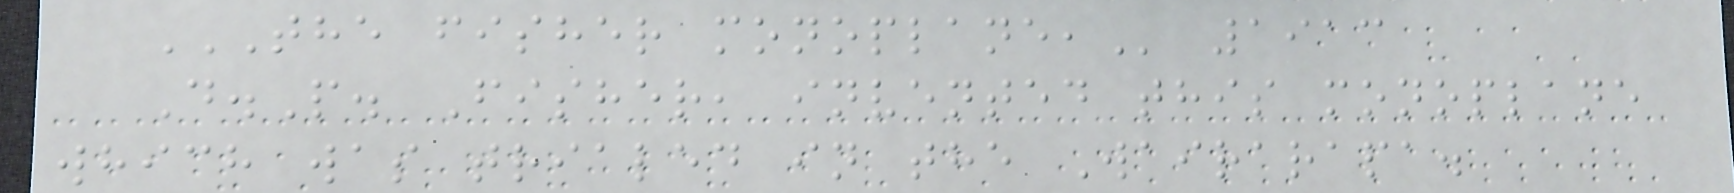THE FISHER MONOPLANE, 1913
D.P. Fisher, invented this monoplane
which was trialed in the Wairarapa.
